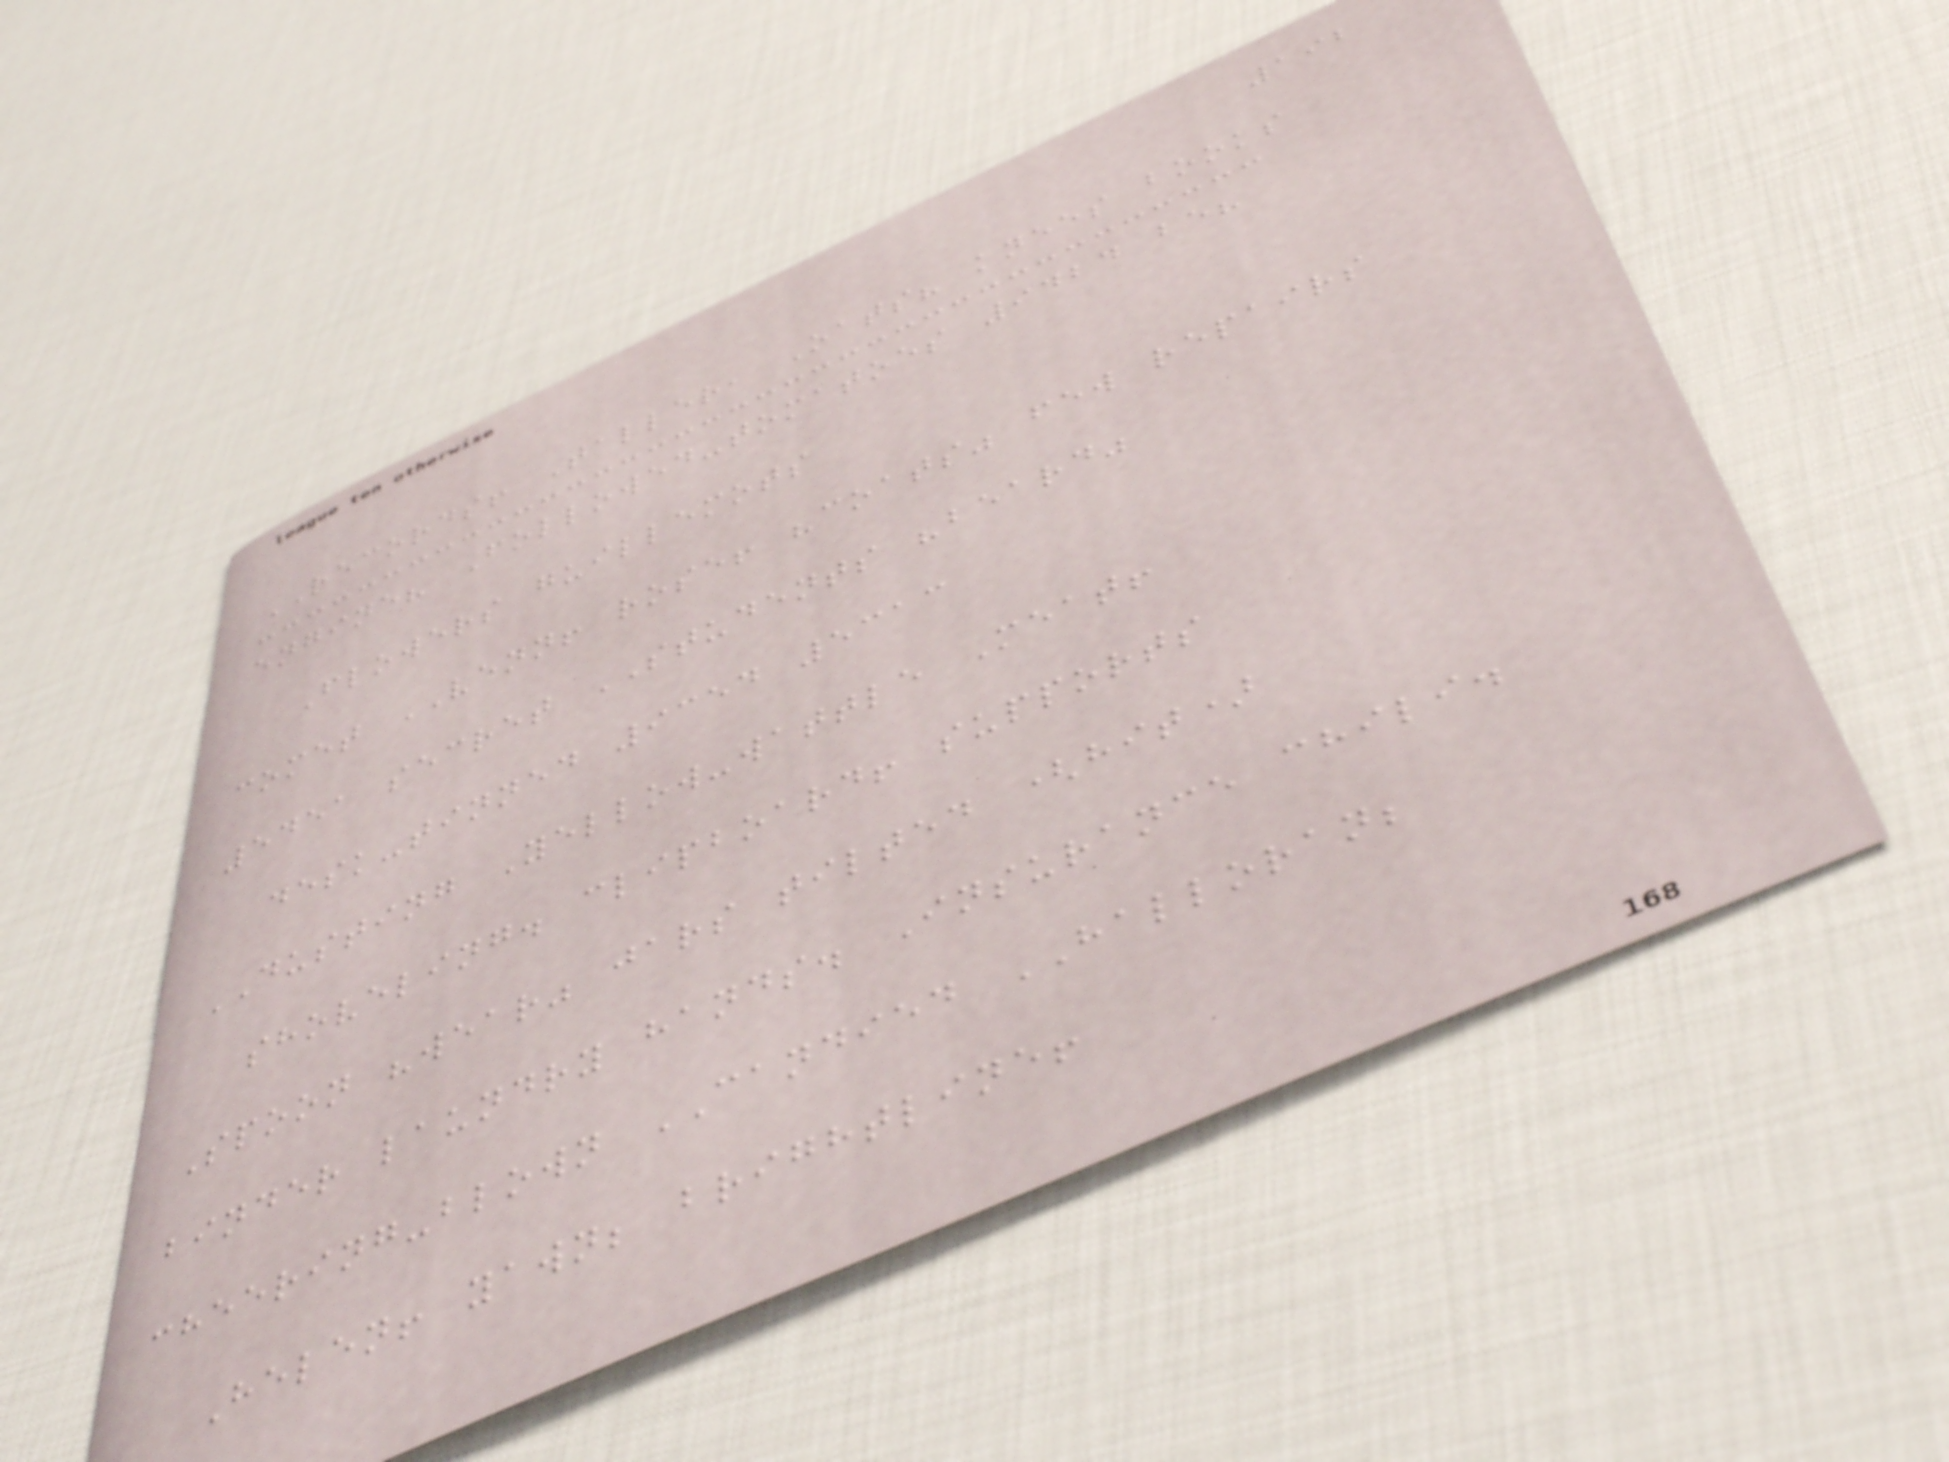192
RECORDS! Taller, Oats? knees books
engine? Followed-tomatoes 9424 be?
Flowers guillemots
comet VENN! rose! "coats" few repairs
5451 secret STUDENTS "beard"
desk-tinned 9354 5313
DUSTING Yellow-wattle Meat!
shoveling. clipboard! supports
Spoon "wear" jars tilted (hit)
binder laundry hands. Insurance chili.
cheering-blown CANDIED HALLORAN;
Helen! yawn; brightline!
